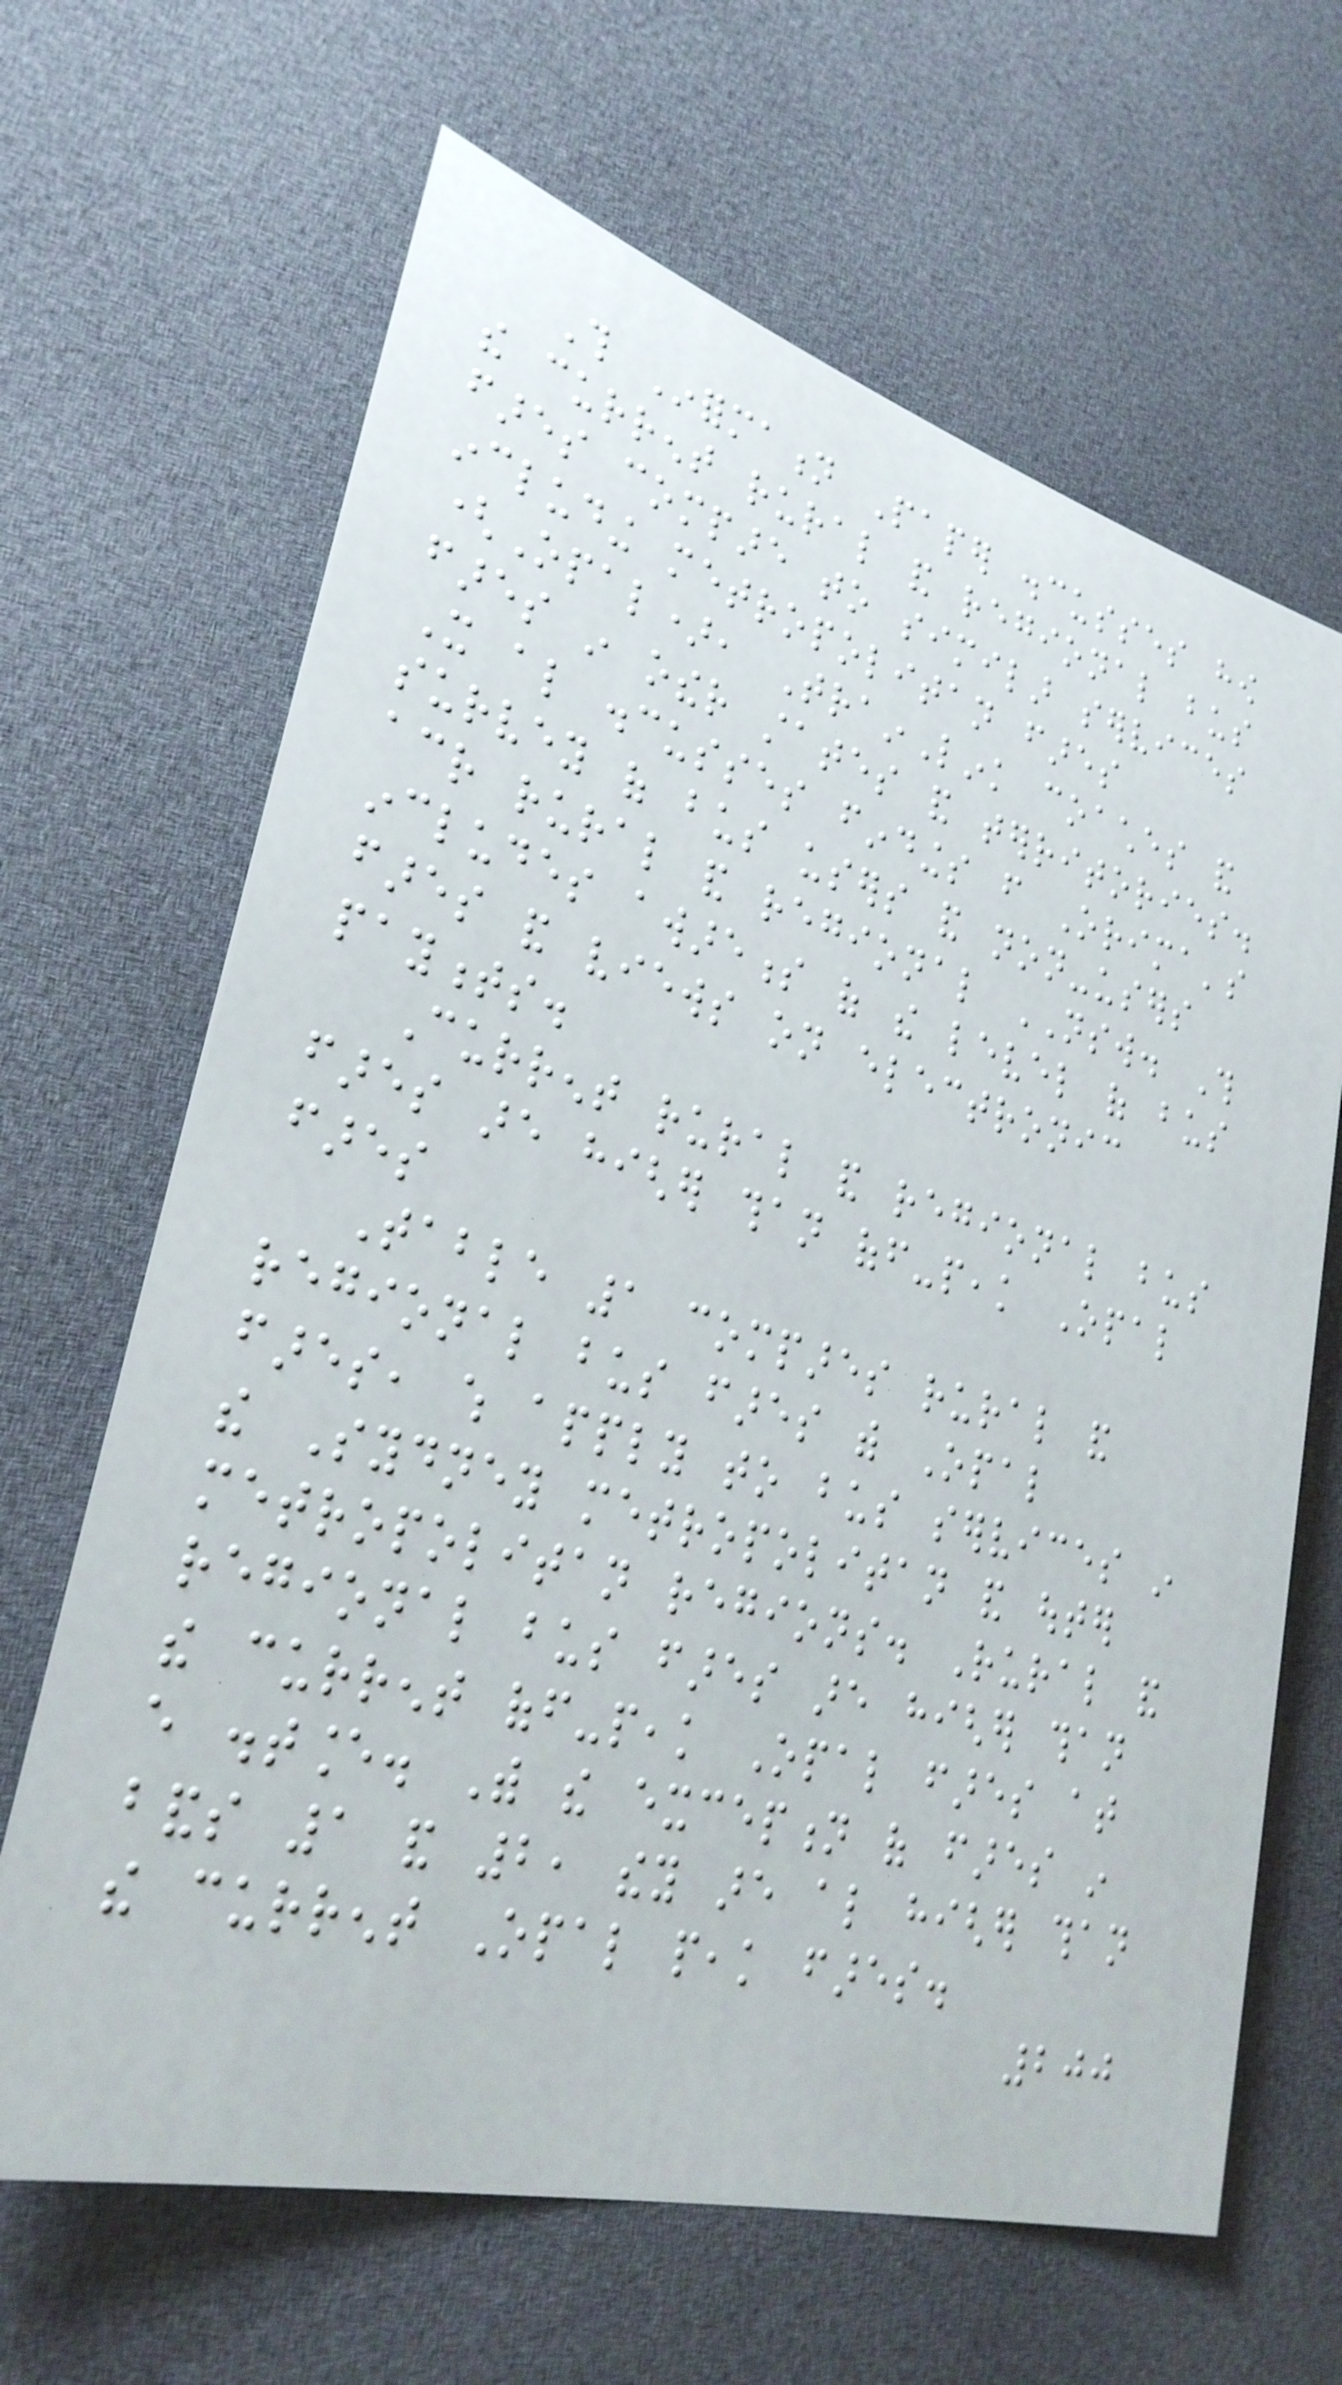This Information Paper discusses how
the current rural and regional bus
fares compare to similar services
including metropolitan fares
(Opal), TrainLink coaches and
fares in other states and territories.
It also discusses findings from Orima's
survey of bus users and non-users
across rural and regional NSW. This
includes awareness of the level of bus
fares and views on electronic
payments.
Current rural and regional bus
fares are higher than off-peak Opal
fares
Table 1 compares rural and
regional bus fares with Opal
fares, which apply to bus services in
the Sydney metropolitan and outer
metropolitan regions. Rural and
regional bus fares are higher than
the current off-peak Opal fares at
every distance. With the exception of fares in
bands 1 and 2, they are also higher than
the current Opal peak fares.
200
